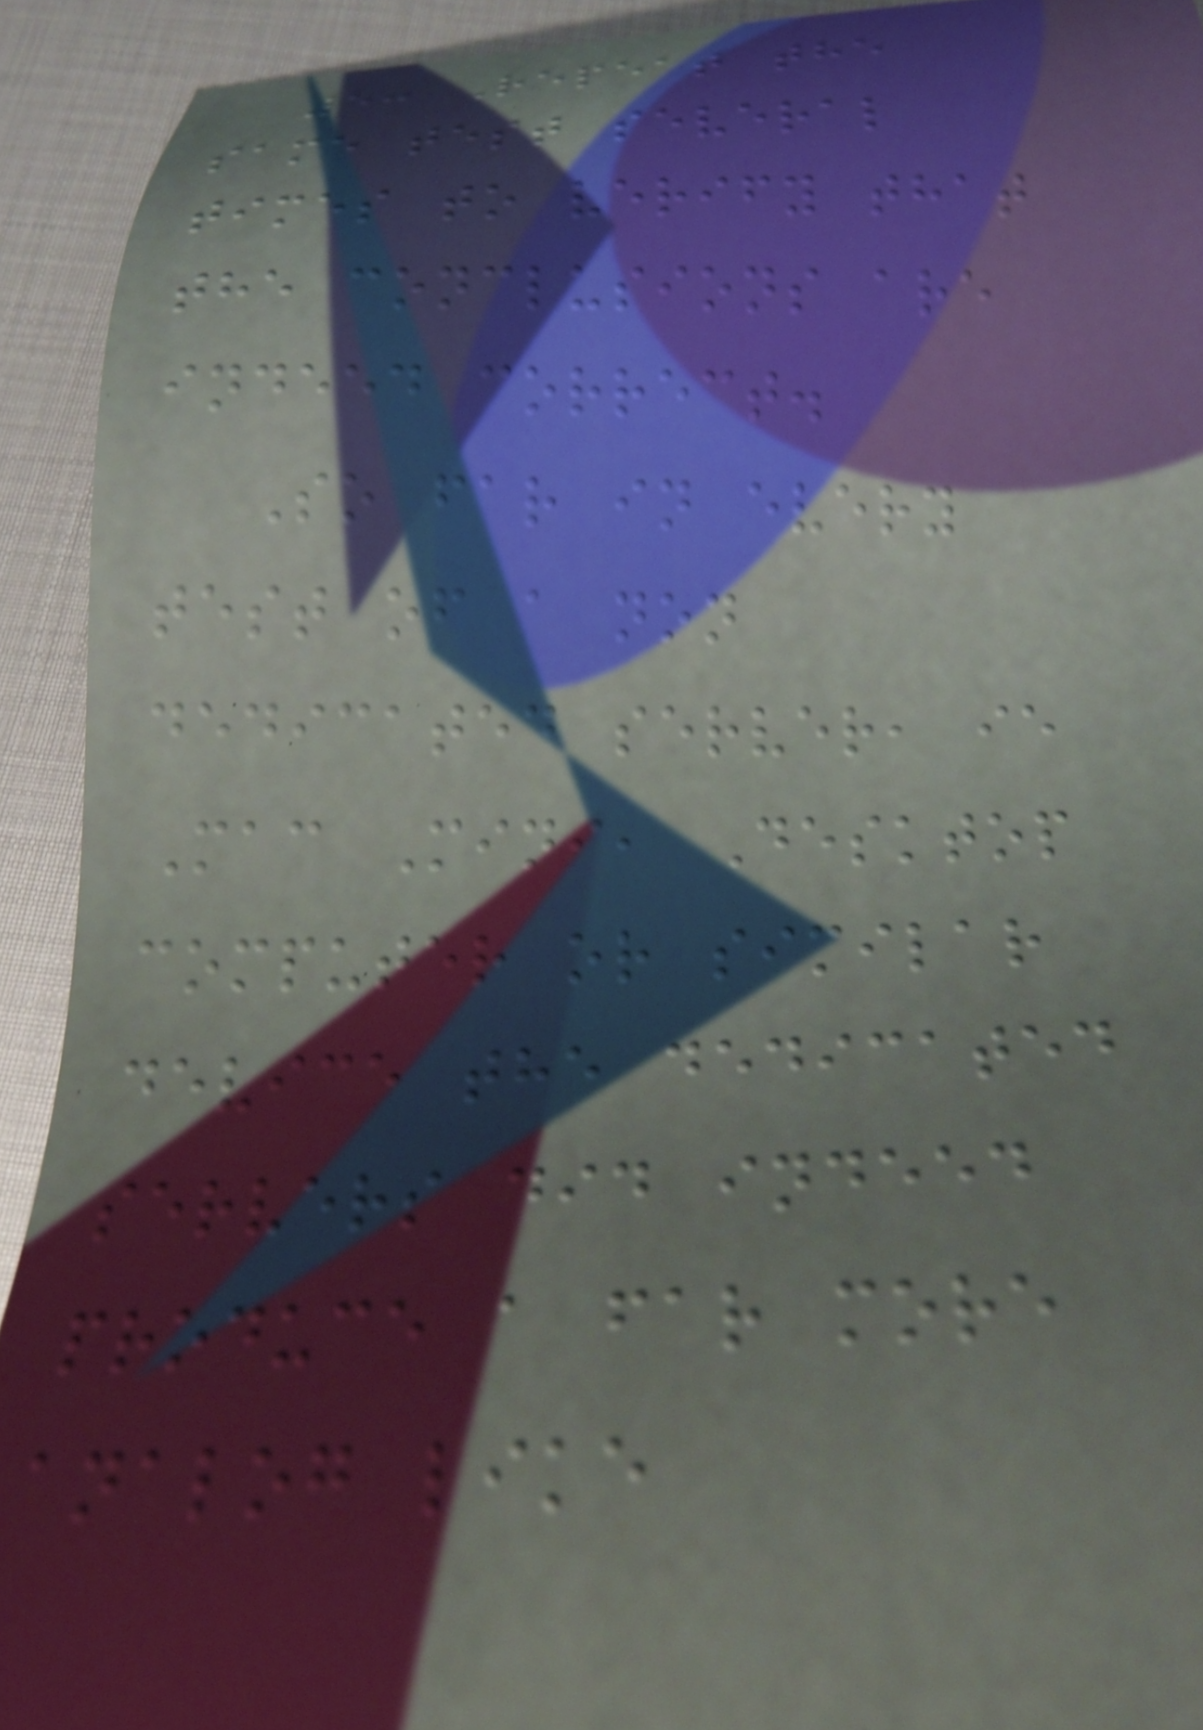5: Repeat the
same test several
times to verify that
the conclusions are
indeed correct.
So far in every
test of a non
dedicated server, ie
Mac Mini, Desktop
computer or similar
device the dedicated
servers did indeed
produce a far more
analog like
